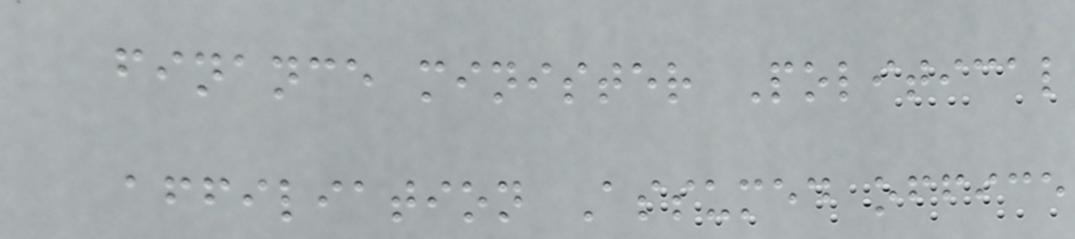finance minister Political
affiliation Assumed office
